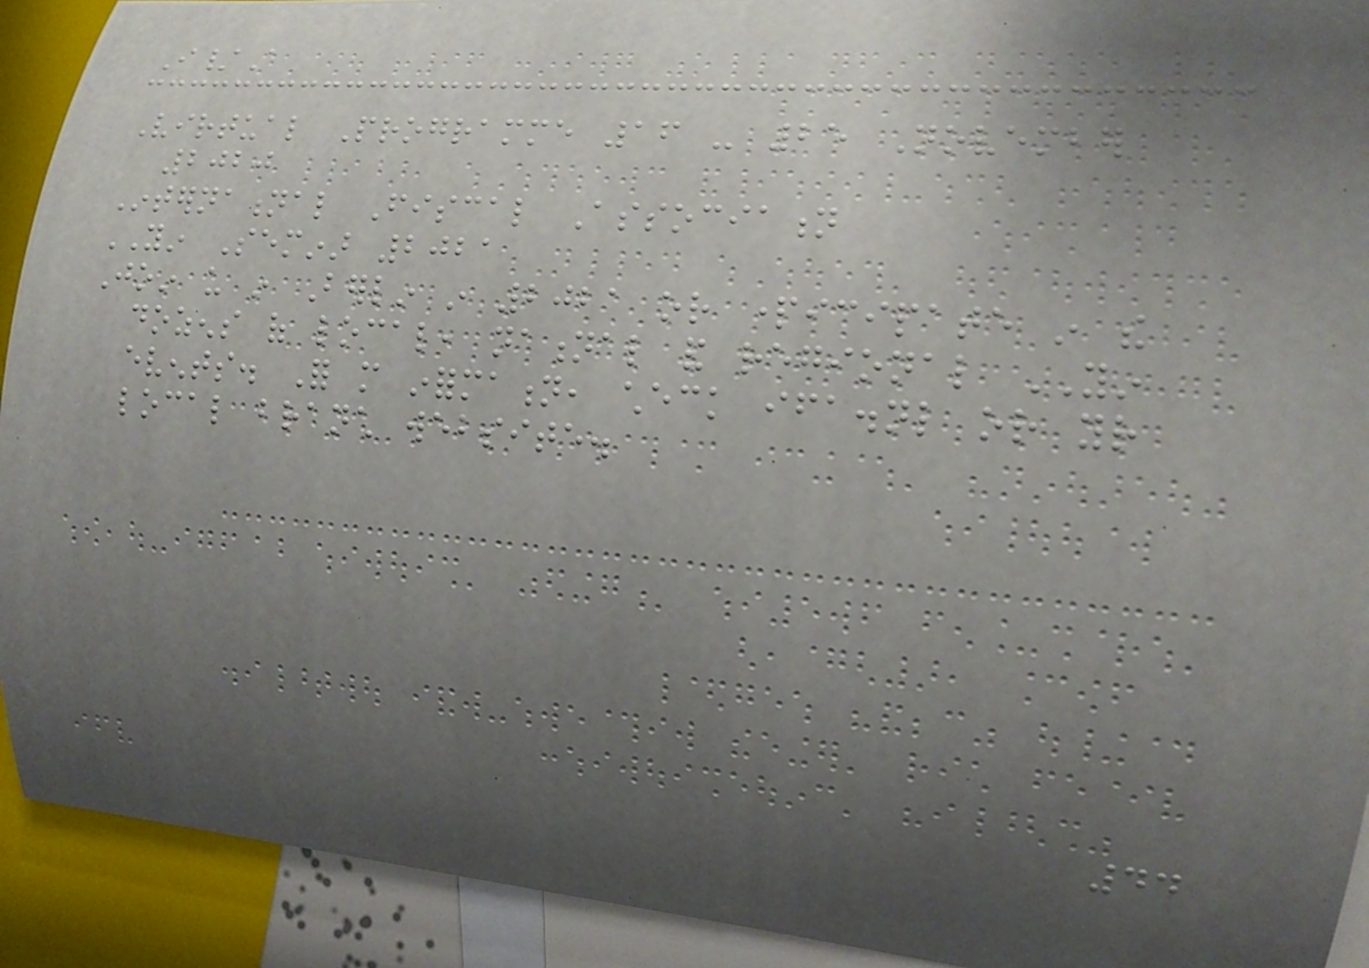I/A
Virtual Programme 16 - 25 November
2020
International Fiscal Association
YIN Seminar 2021
Join us in Berlin in 2021 or participate in the
dozens of local, national and regional YIN
events. For more information, check ifa.nl or your
local branch website.
44
